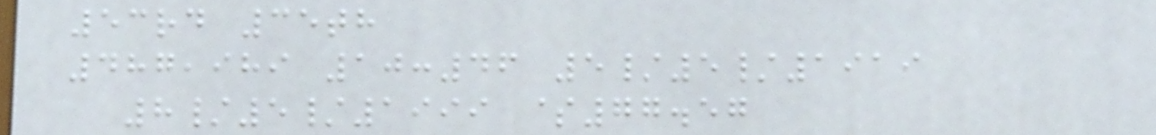53rd 35th
487,989 10:46 5/5/1919
8/5/1999 $77.57
